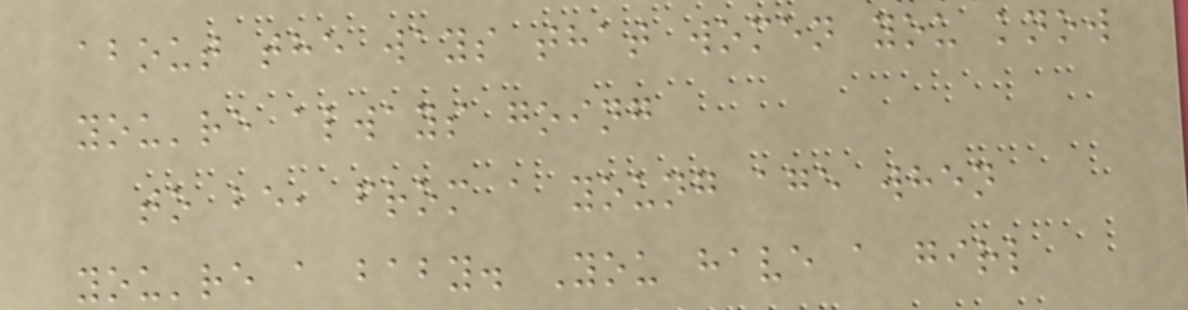about the ways that women you know
you're always going
to be, from a young age when
you're a baby. You have a girl
